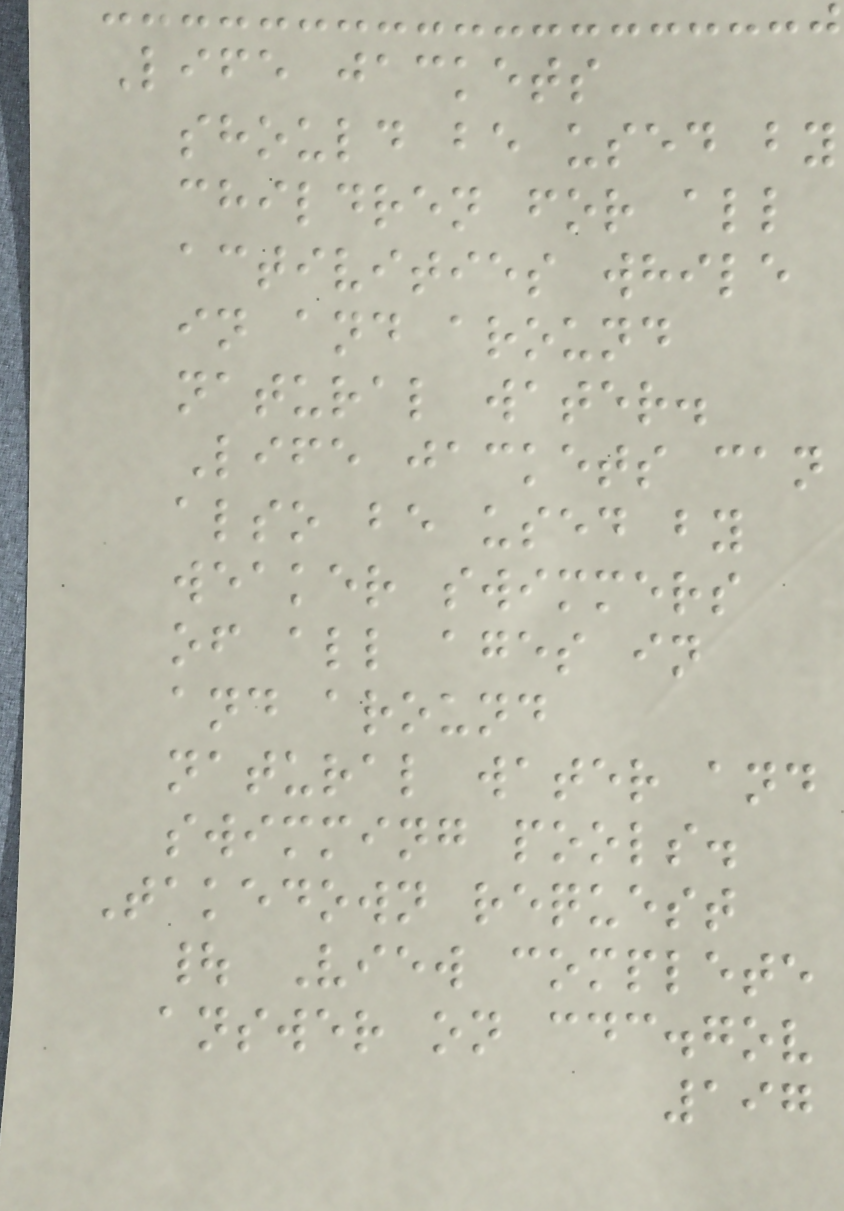Life jackets
should be used by
children for all
activities while
in and around
natural water.
Life jackets can
also be used by
weaker swimmers
of all ages in
and around
natural water and
swimming pools.
Takedown request
| View complete
answer on cdc.gov
197
